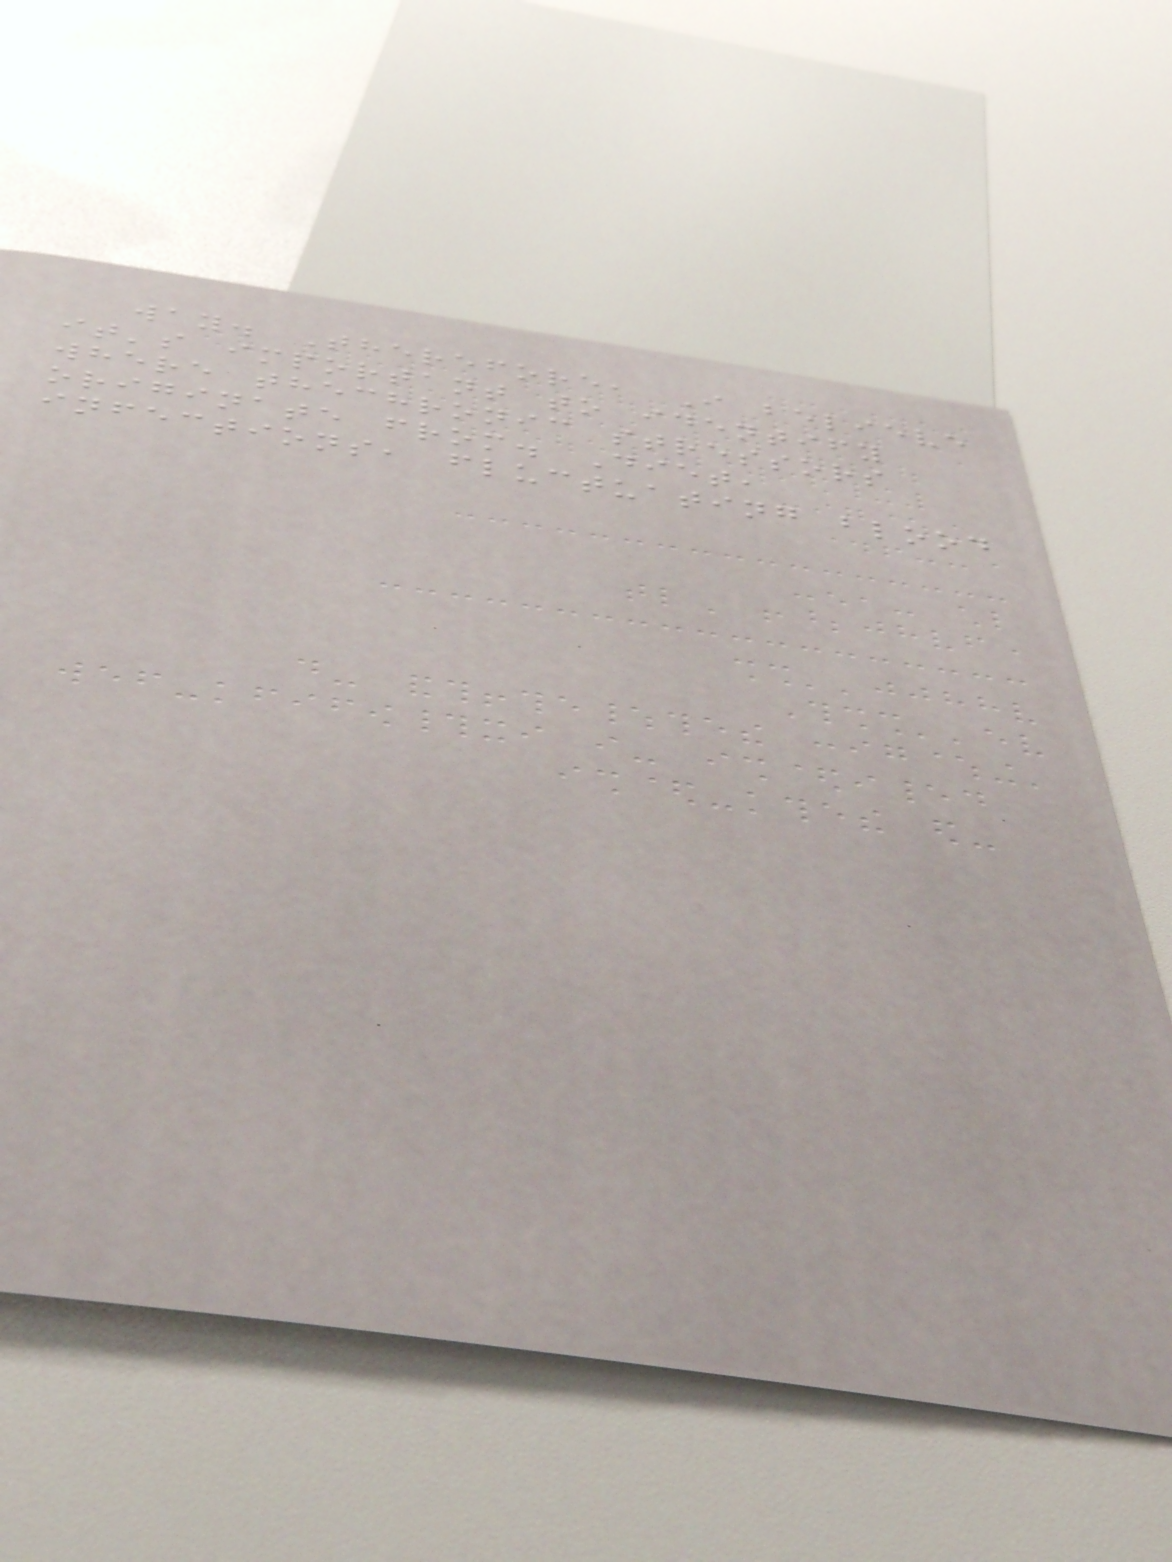way. Therefore, I believe
it's important to identify
where thechronic stressors
originate from. Diet,
infections, fluctuating blood
